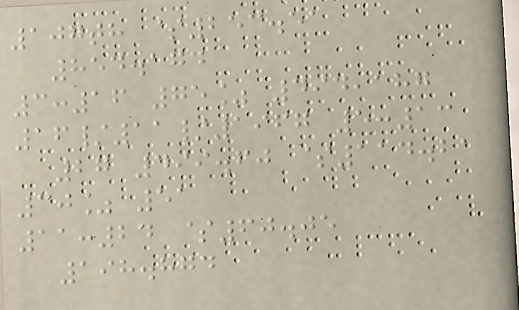107th $253.51
854.174
3:16 75% 494,187
16/11/1967 5:13
27 499.60 $114.21
30% 51
11:24 $60.05
198.874
